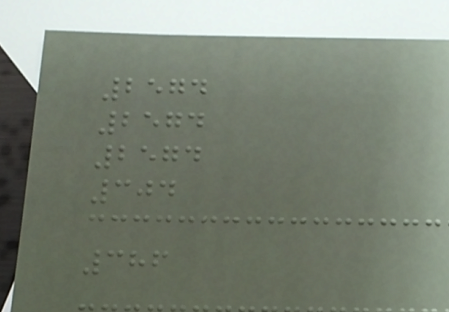2574
2574
2574
304
386
